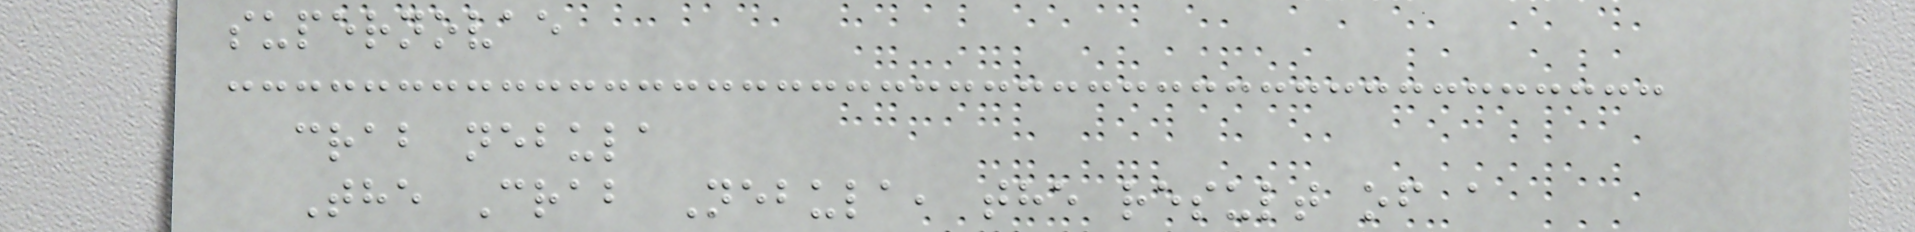supernovae
crab nebula
The Crab Nebula, the result of a
